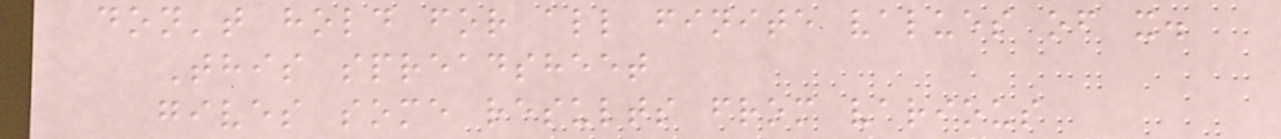don't hold for all finite values of x.
This spreadsheet
gives some results from various
